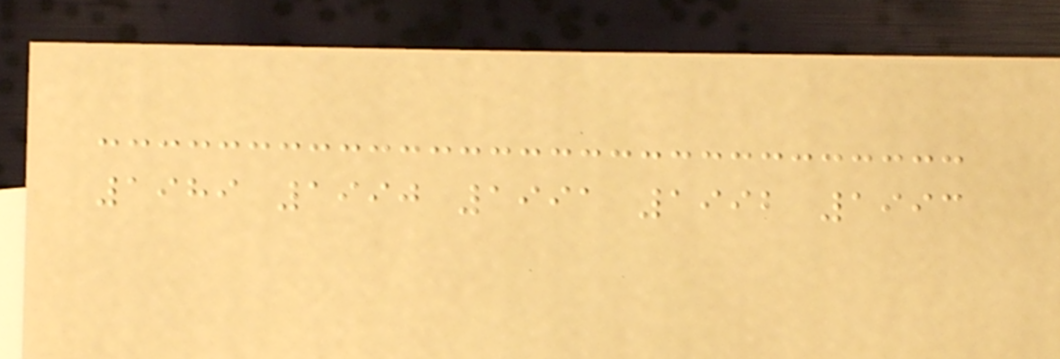1989 1990 1991 1992 1993
